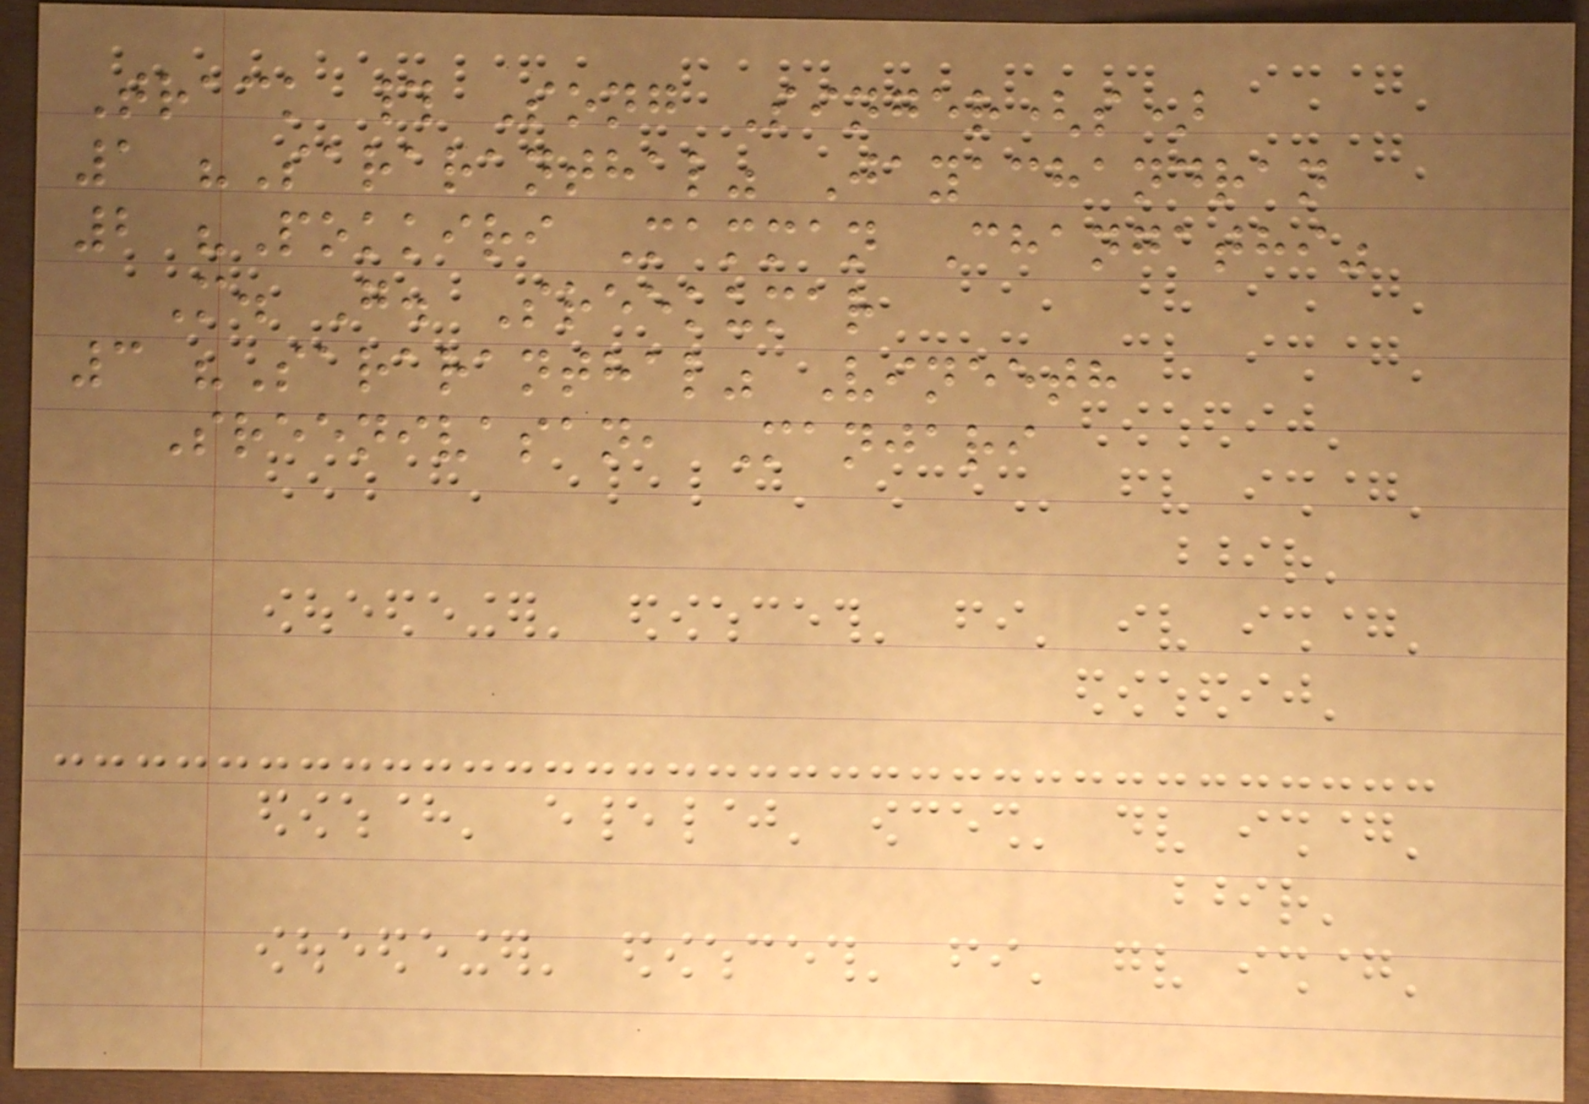Track # Song Singer(s)
1 "Sararanthal" Jayachandran
2 "Pokkiri Mamman Changathi"
M. G. Sreekumar
3 "Sararanthal" Vineeth
Sreenivasan, Manjari
